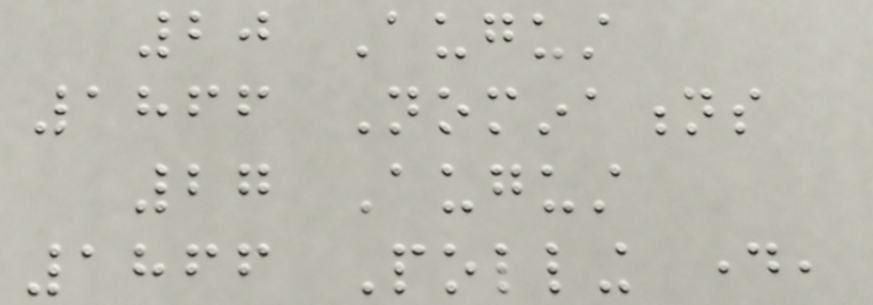20 August
1866 Nominations
27 August
1866 Polling day,
